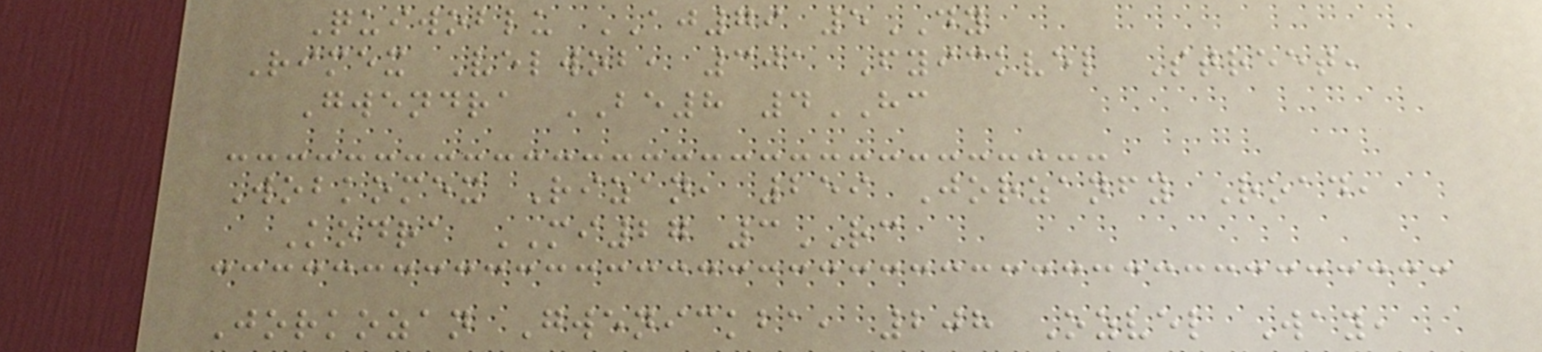Quiwoblu AJ79 5DY
Rimex Velwob, 301 Fyickvel Street,
Gwendra BE8 4HC
Wobkomex Rizan, 259 Jorzanfy Road,
Kodra MI27 3RC
Jorkozan Gwenickba, 208 Ozvel Way,
